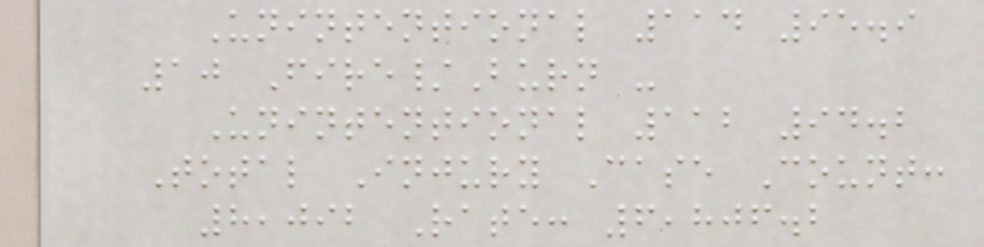Unintentional 114 95.9
10 Fire/Burn -
Unintentional 112 94.2
Total Injury Case Count:
8,092 Rate: 6,806.2
